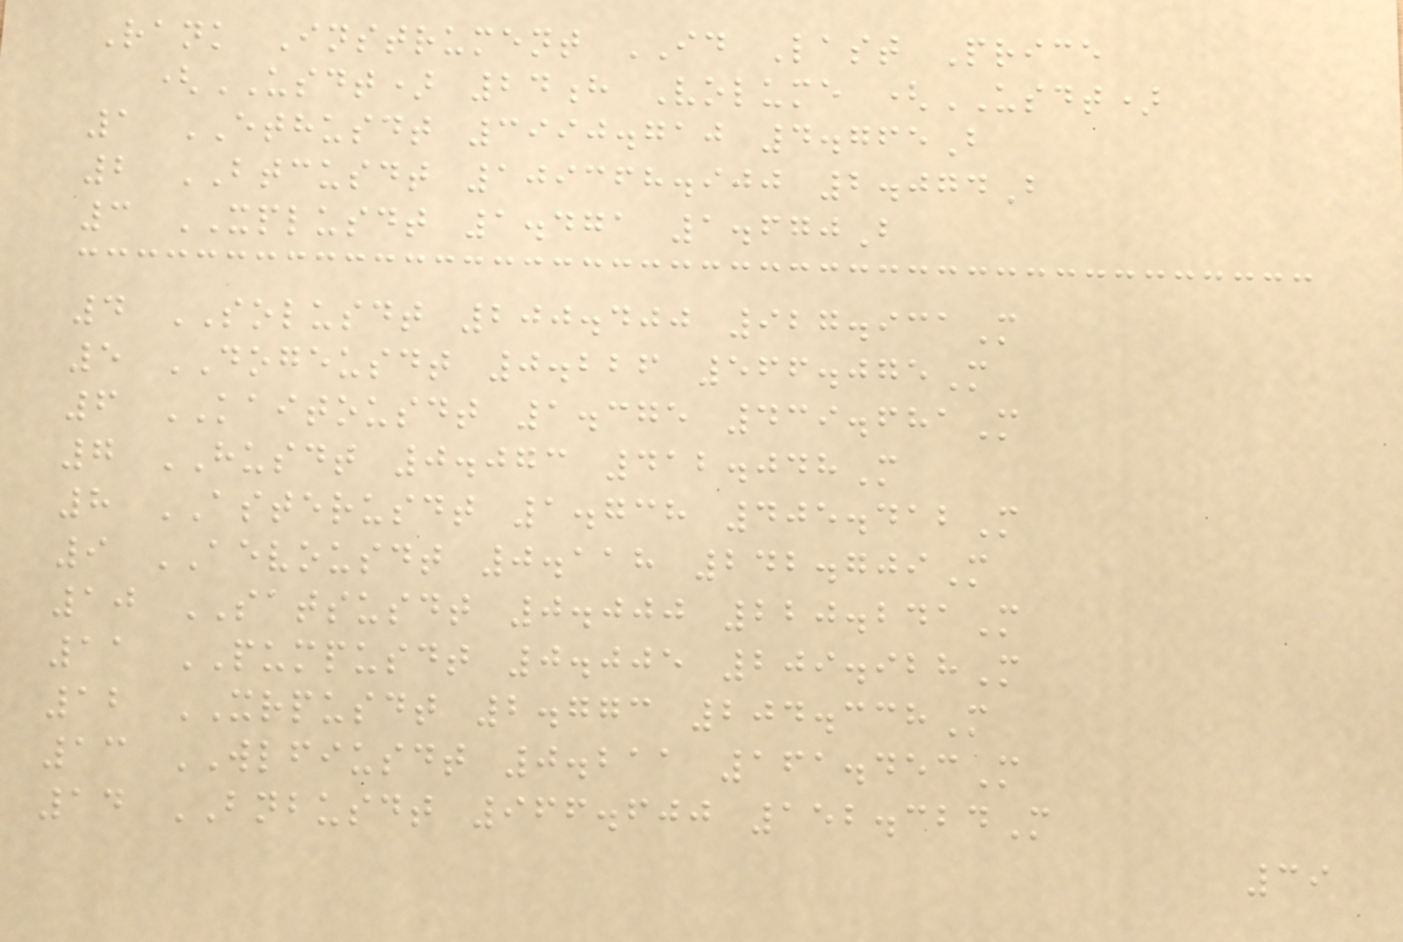Rank Instrument ID Last Price
(USDT) 24h Volume (USDT)
1 ETHUSDT 3990.710 4.765B
2 BTCUSDT 109368.900 2.074B
3 XPLUSDT 1.471 1.670B
4 SOLUSDT 200.400 927.931M
5 DOGEUSDT 0.226 566.075M
6 KAITOUSDT 1.375 439.681M
7 HUSDT 0.073 412.048M
8 ASTERUSDT 1.738 405.412M
9 AEVOUSDT 0.118 242.709M
10 SATSUSDT 0.000 220.241M
11 PUMPUSDT 0.005 209.928M
12 XRPUSDT 2.773 204.338M
13 WLFIUSDT 0.211 161.453M
14 BNBUSDT 966.600 152.324M
39
